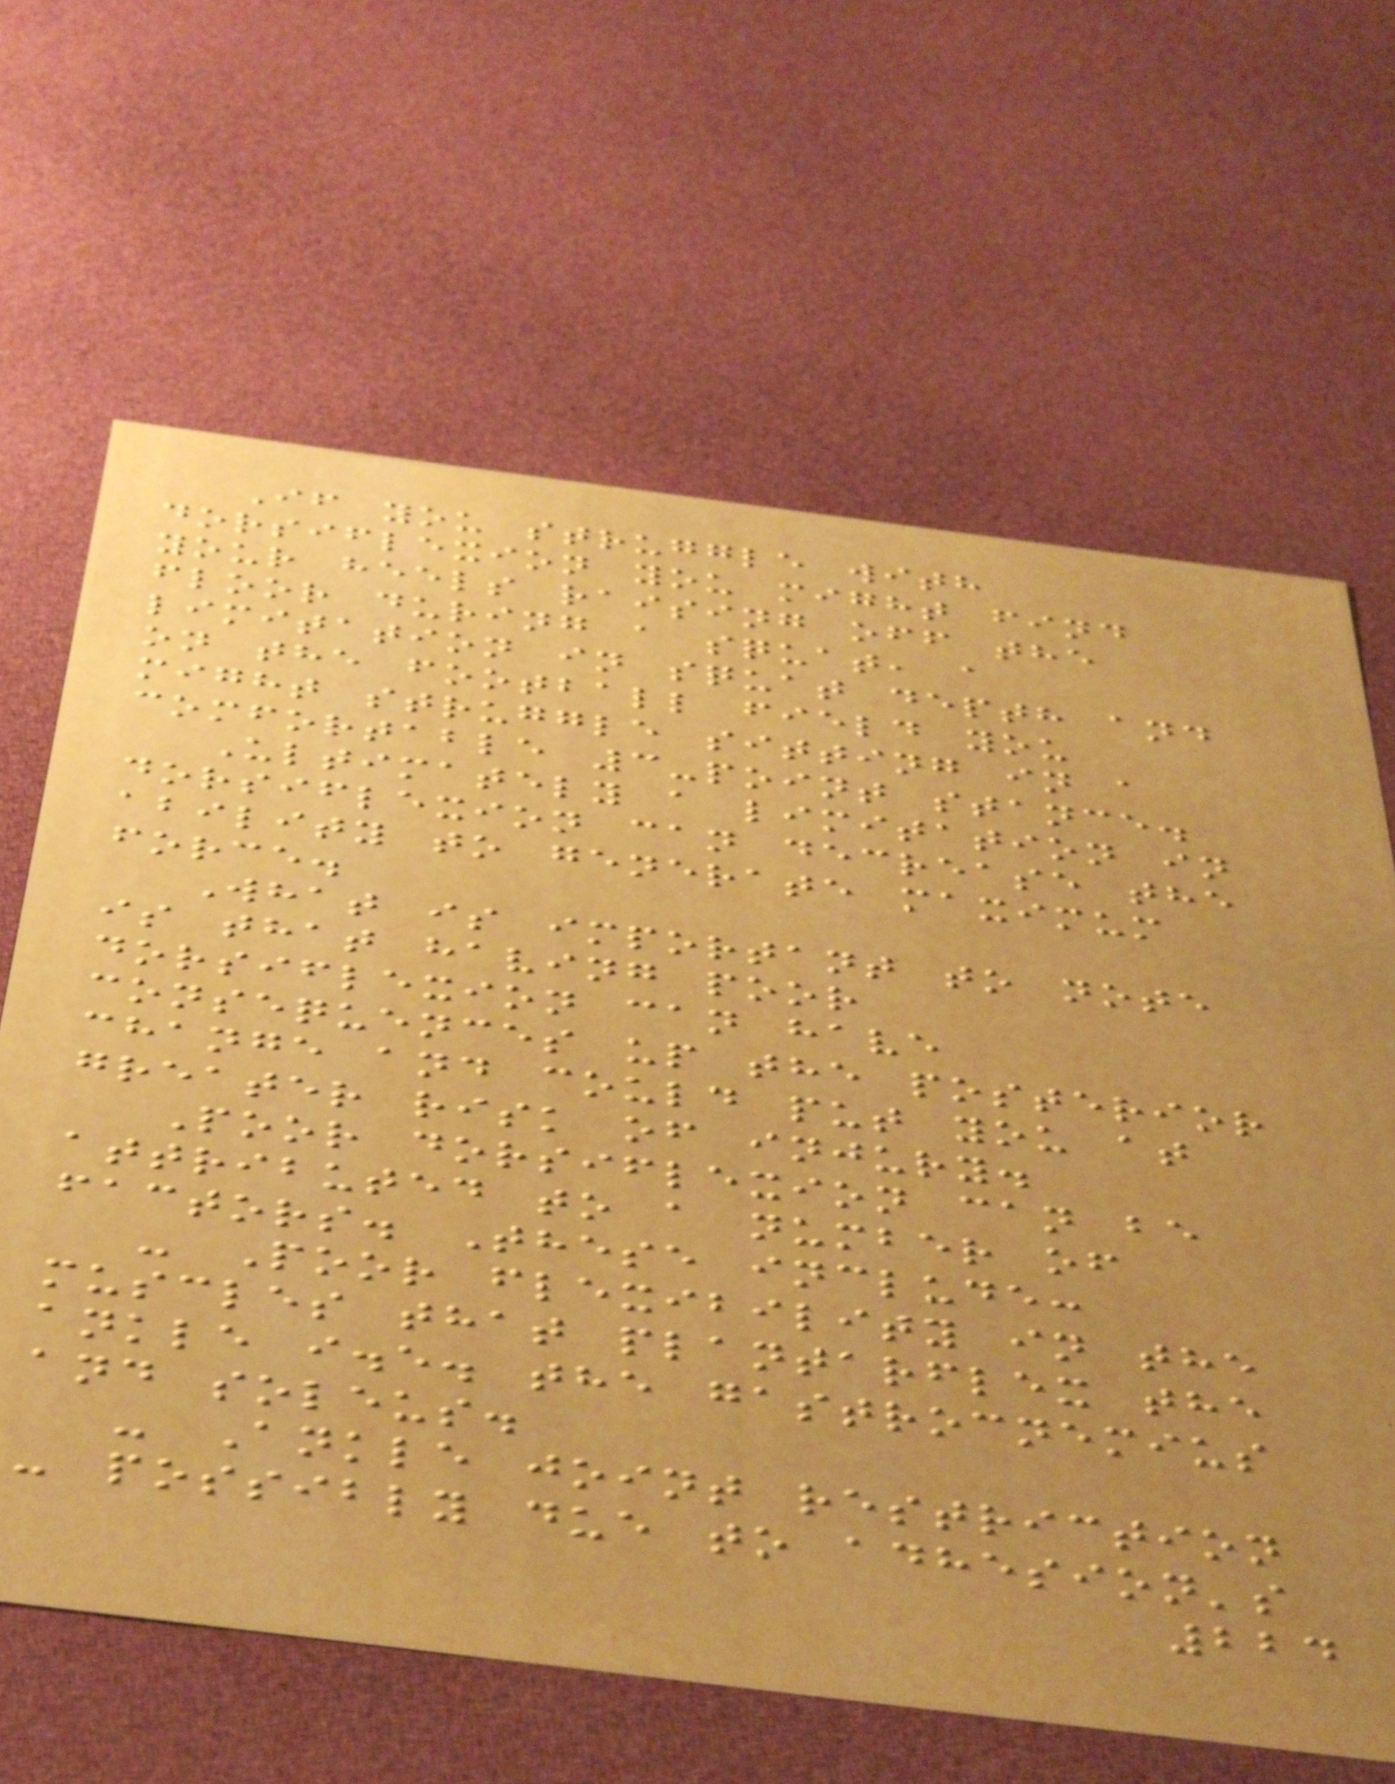If you struggle with
dorsiflexion you might find
your heels raising off the
floor during a squat, a
limitation in squat depth and
on the football field you
might struggle sitting in a
comfortable 3-point stance.
Ultimately a limitation in
dorsiflexion can decrease the
ability to generate maximum
force.
What is important to note
is that having poor
dorsiflexion can have
consequences up the posterior
change and could put you at
greater risk of injury.
Poor dorsiflexion can be
attributed to a number of
factors. These include:
- Poor flexibility in the
muscles that plantarflex the
ankle i.e. the gastrocnemius
and soleus.
- Ankle joint restriction
- possibly due to adhesion's
224
